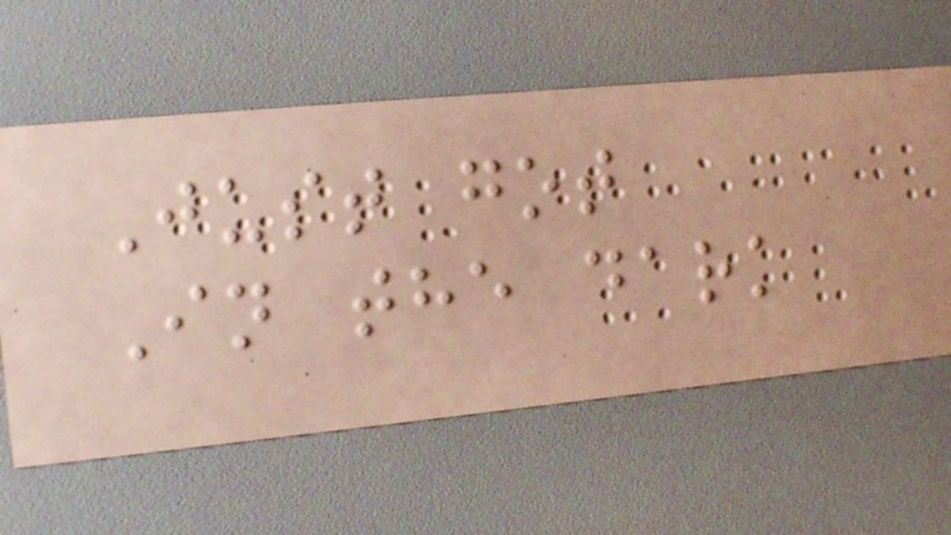Just got
In the dark
